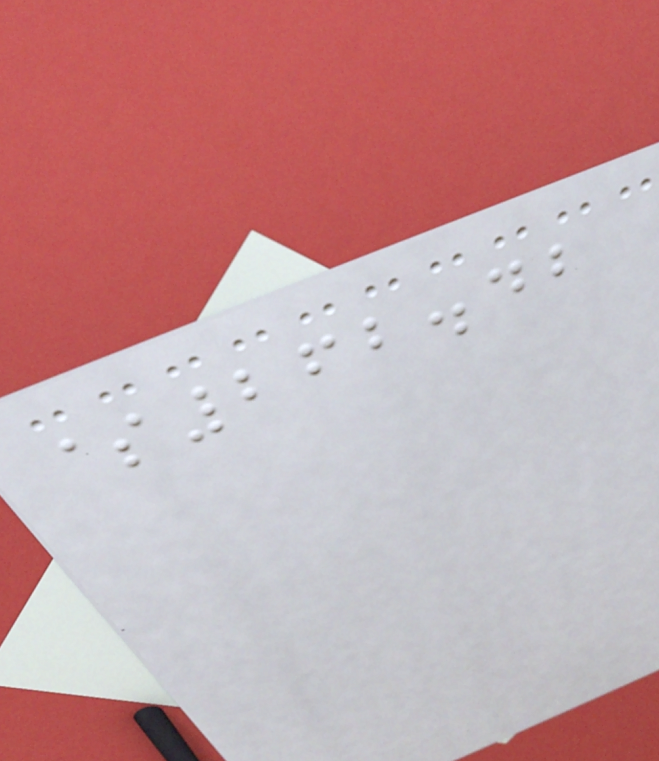$262.42
